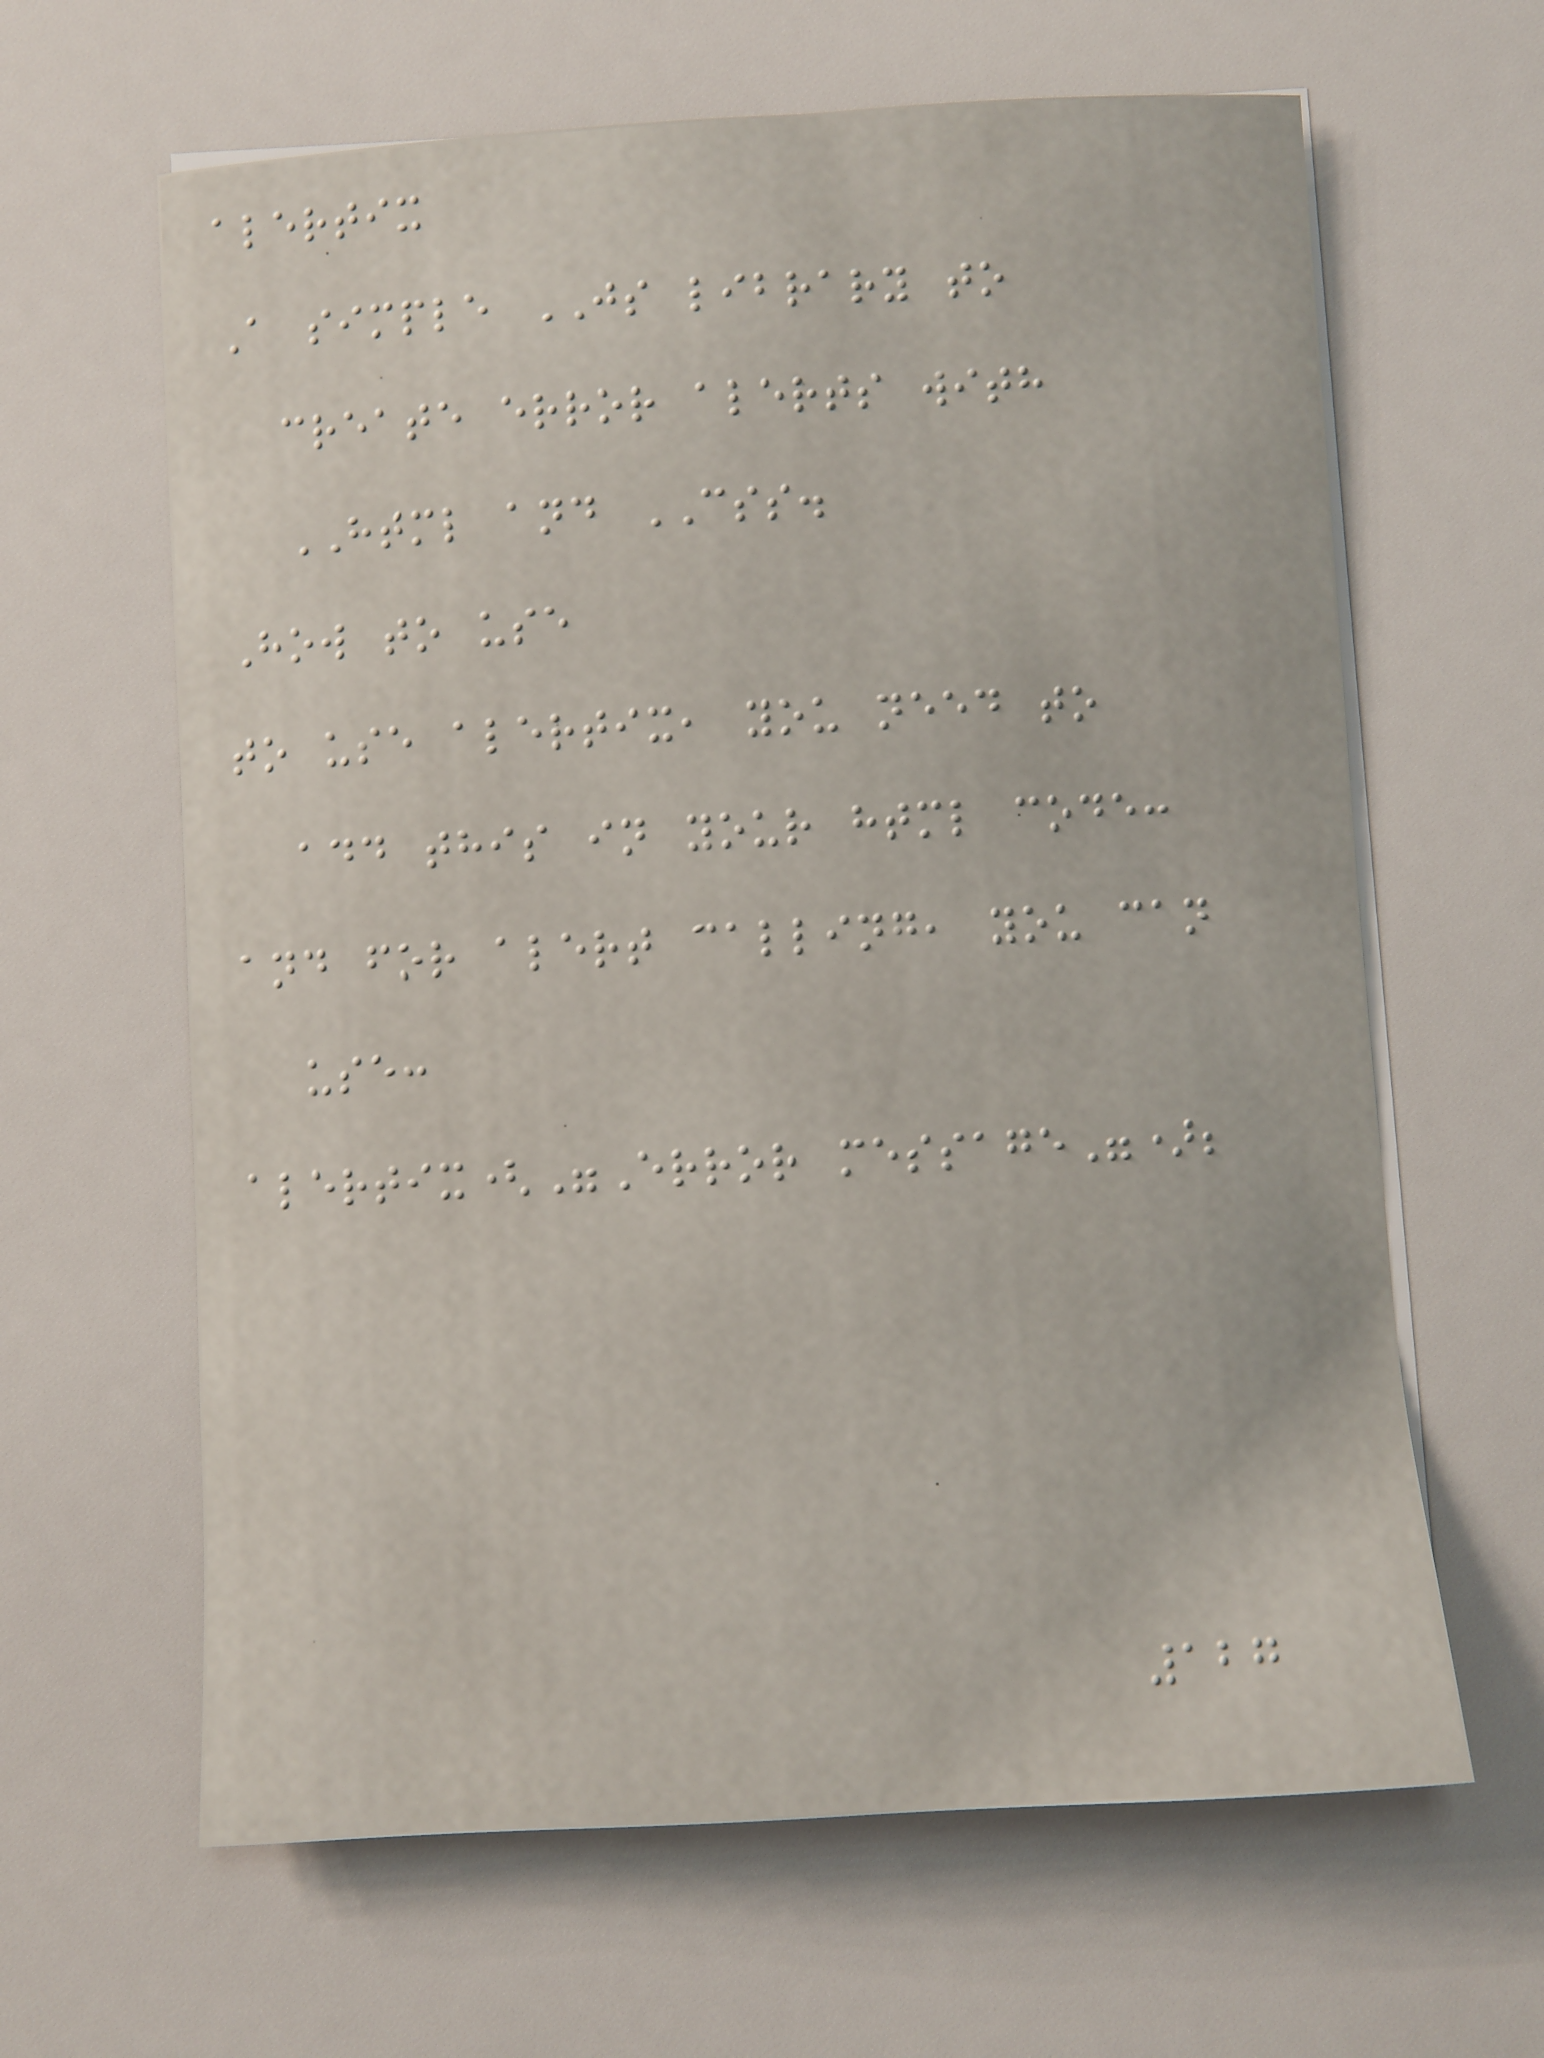alertix
A simple JS library to
create error alerts with
HTML and CSS.
How to use
to use alertix, you need to
add this in your html code:
and for alert calling, you can
use:
alertix("Error message");
127
